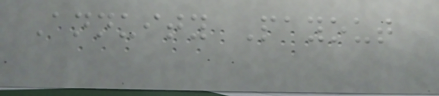Annuity Payout
